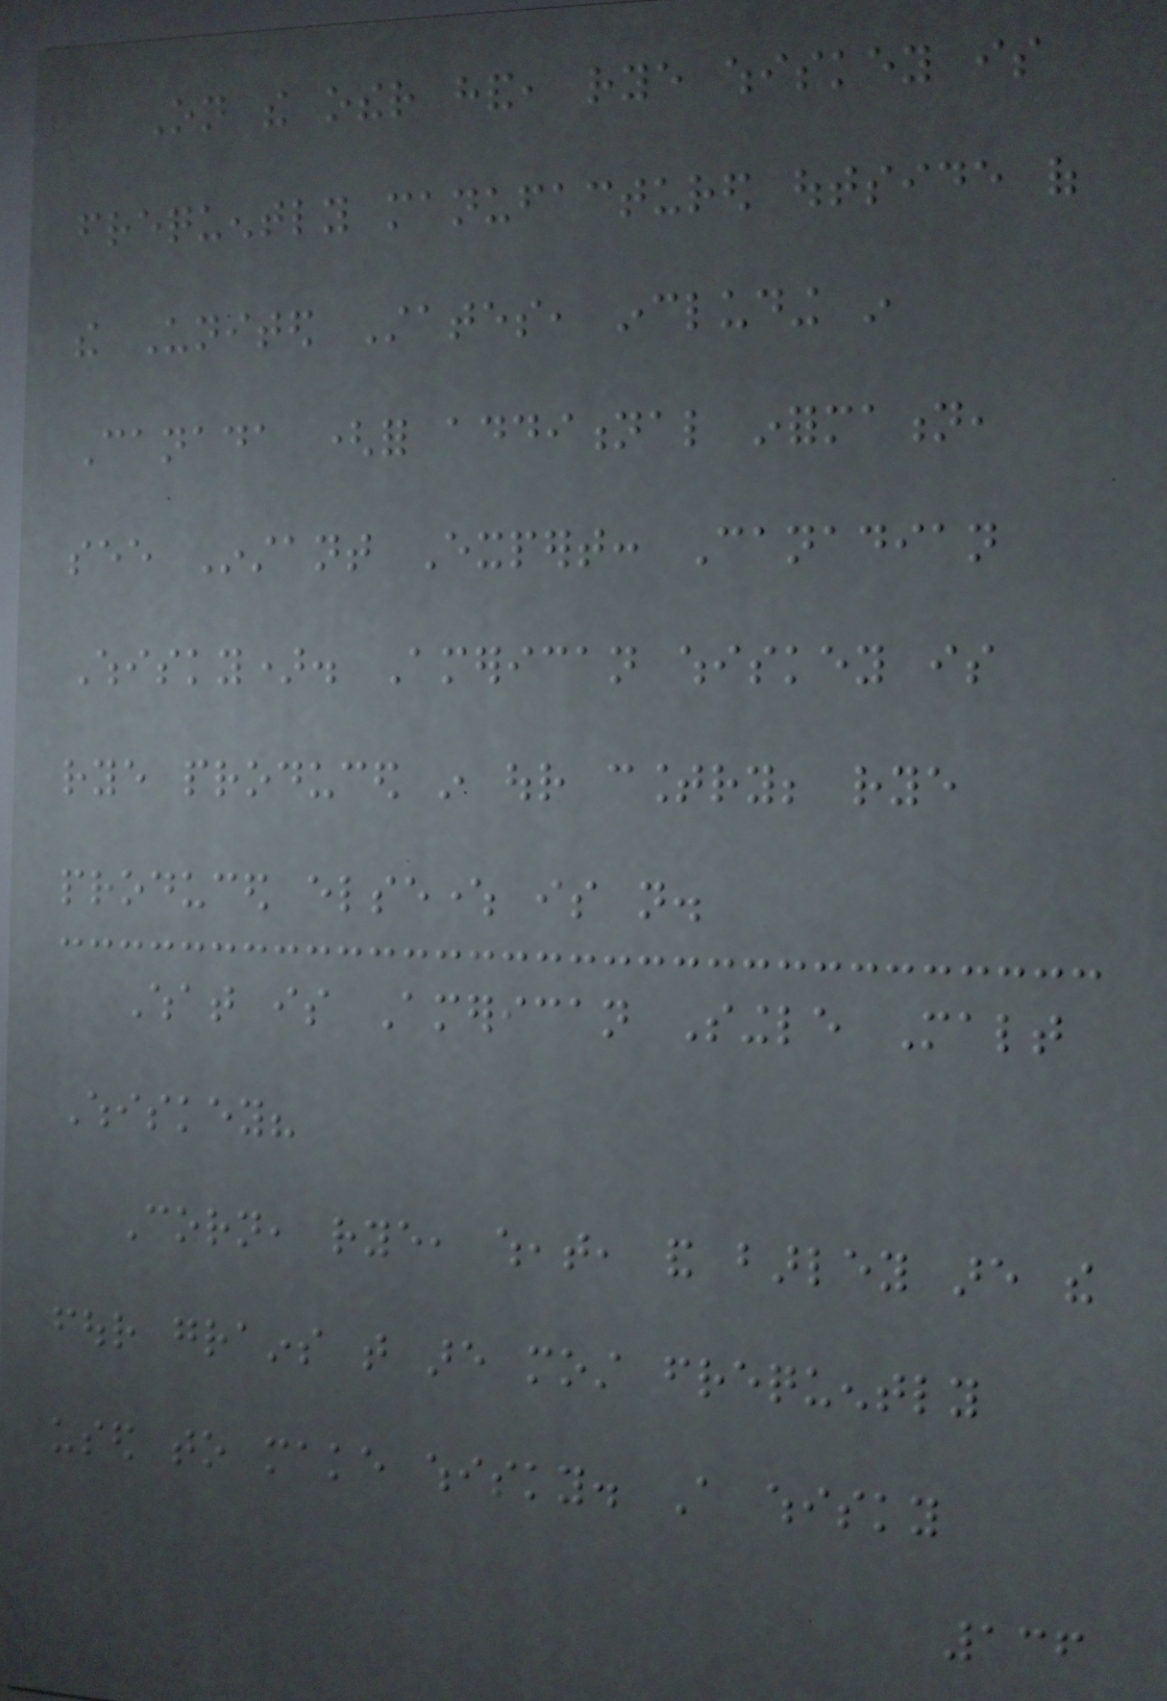On the other hand, rye whiskey is
frequently manufactured outside of
the United States, including in
Canada (for additional information,
see Instant Expert: Canadian
Whisky). American whiskey is
rye produced in our country; rye
produced elsewhere is not.
What is American Single Malt
Whiskey?
Corn, rye, wheat, and barley are the
four grains that are most frequently
used to make whisky. A whisky
136
